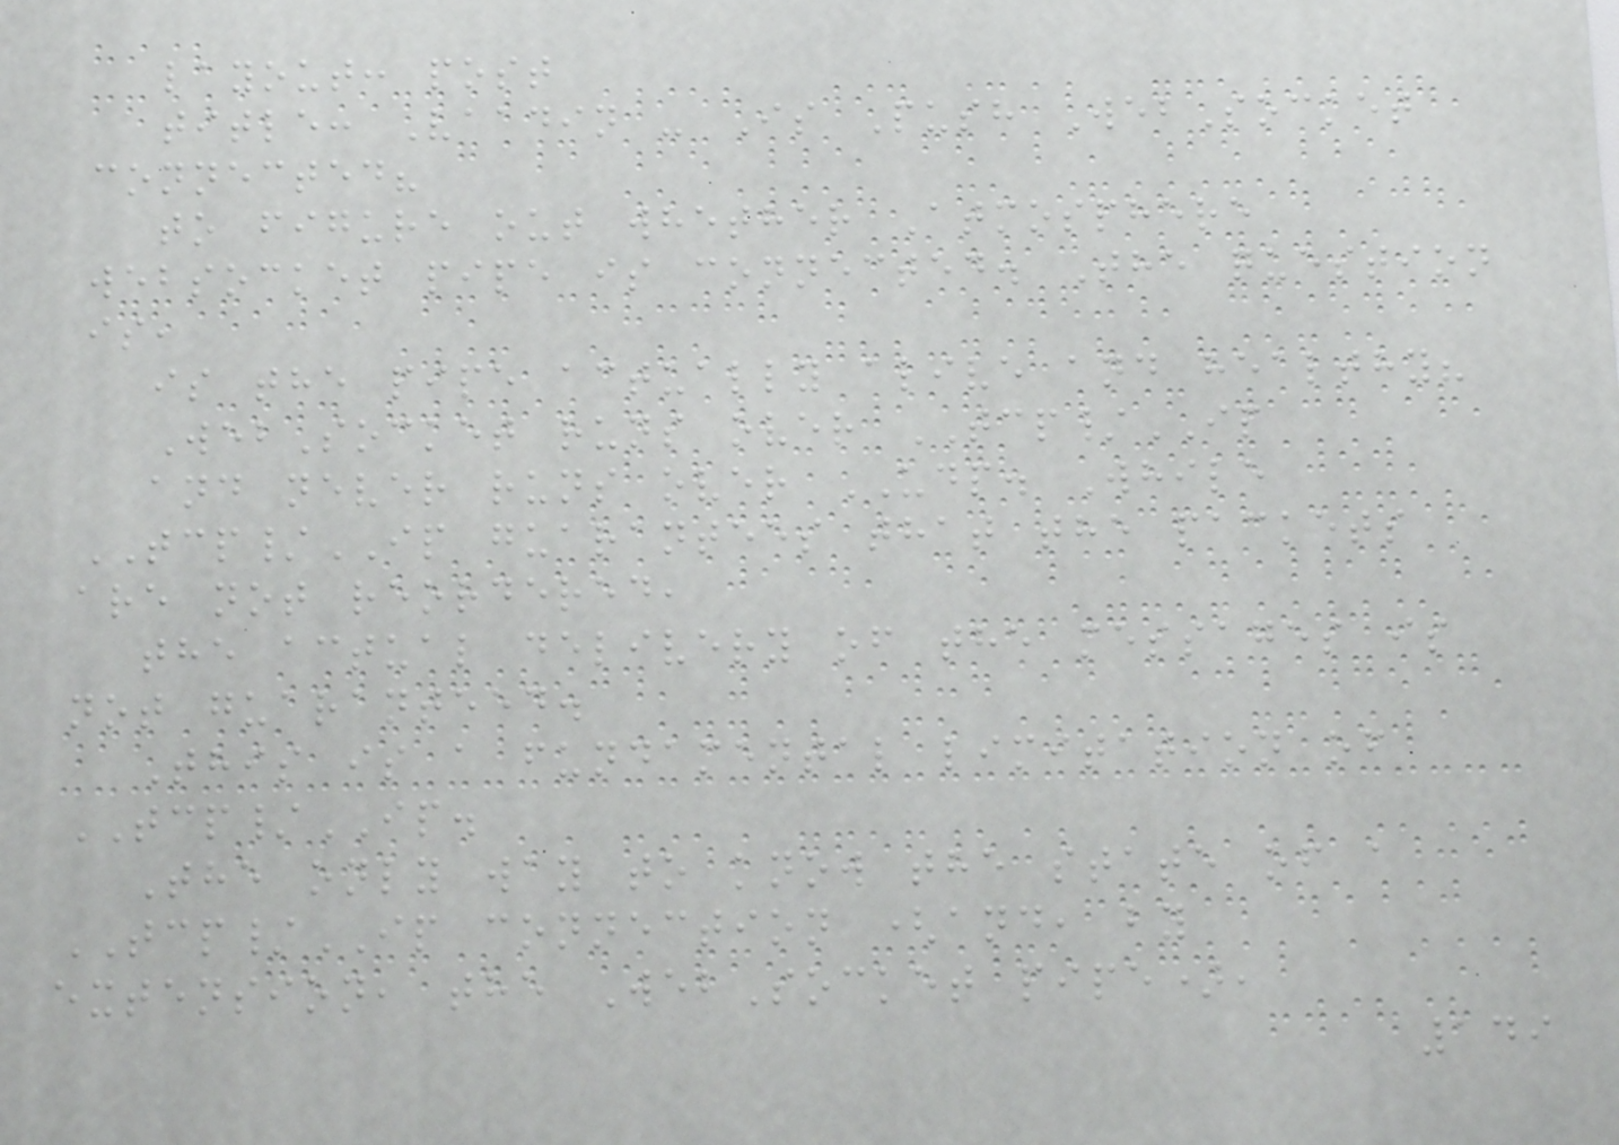layout: post
title: Vaadin - Is Push WebSocket
connected?
to figure out whether Atmosphere
websocket pipe is connected. The question
is,
is the pipe actually alive and healthy?
WebSocket runs over TCP/IP
and never runs over UDP. While
TCP/IP guarantees that the packets
are not reordered,
the actual delivery of the messages is
not guaranteed.
This is a fundamental limitation of
TCP/IP.
The only way to know the state of a
TCP/IP connection (and, by
extension, the WebSocket pipe),
149
